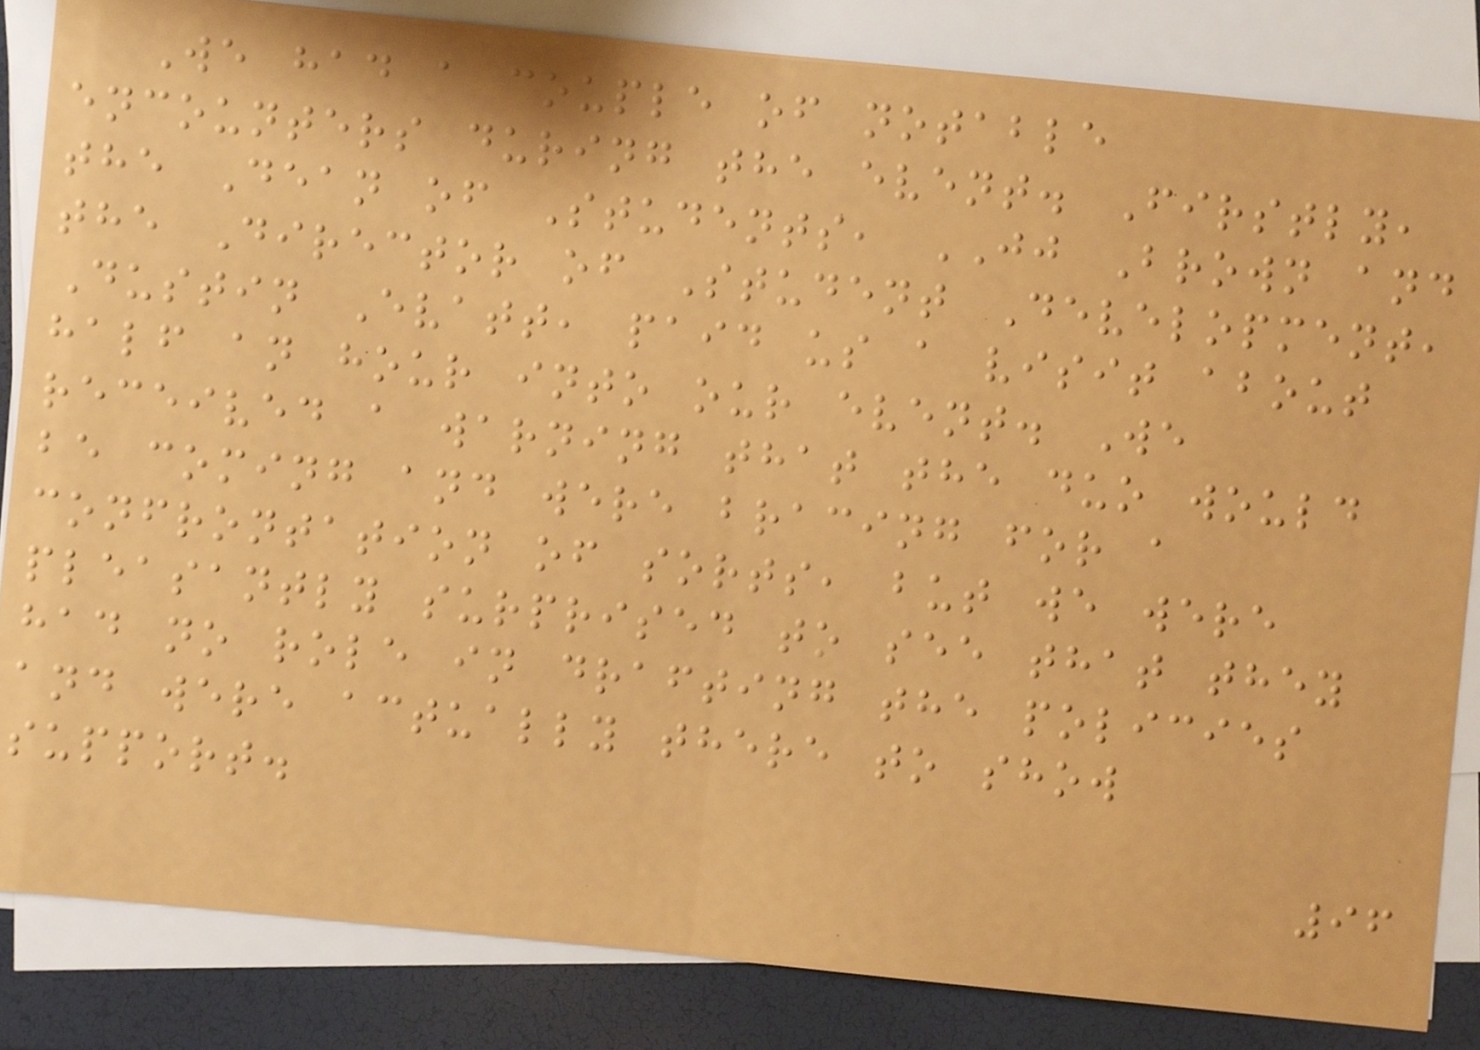We had a couple of notable
encounters during the event. Firstly,
the Dean of Students, JJ Brown and
the Director of Student Development,
Dustin Evatt, paid us a visit about
half an hour into our event. We
received a warning that the duo would
be coming and were bracing for a
confrontation of sorts, but we were
pleasantly surprised to see that they
had no role in drafting the policies
and were actually there to show
support.
96
